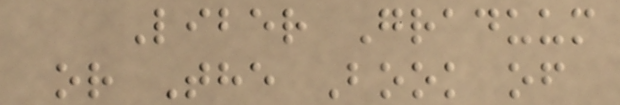Liber Graduum
or The Book of
